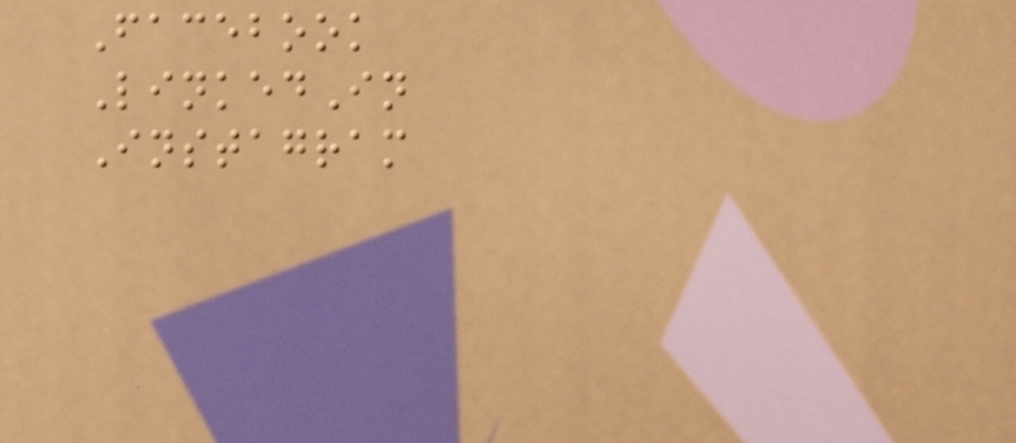Facebook
LinkedIn
Instagram
